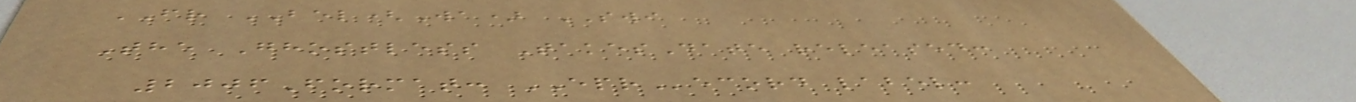FR BEL(Wa) SWI
The Ghostless TakesDate released:
2006Format: EPRecord label:
